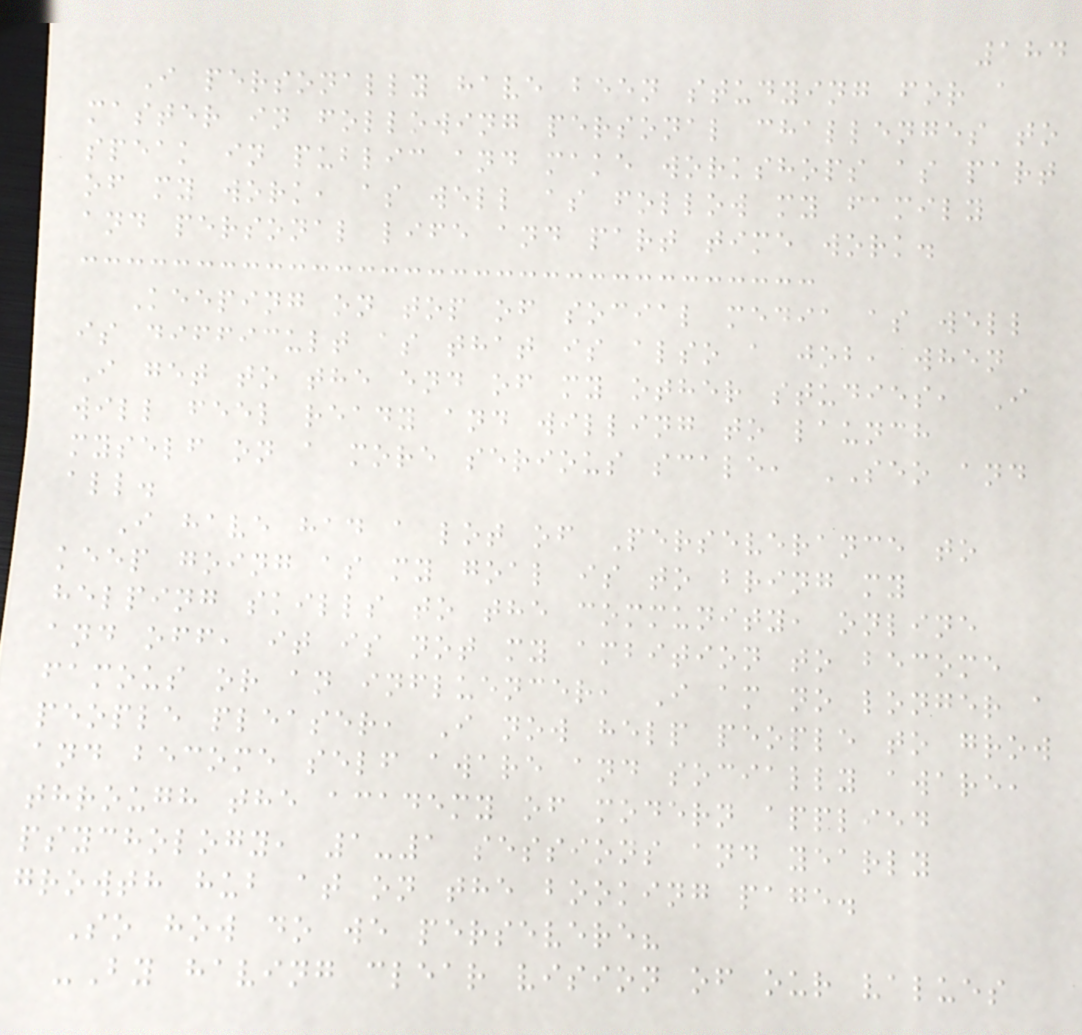184
I personally have been studying for a
master in following personal challenges to
speak in public and make workshops as part
of my work, as well as follow my family
and personal life and part time work.
Keeping on top of social media as well
is difficult as that is also a job, when
I get to the end of my other studies, I
will feel ready and willing to launch
myself on a more serious scale, SEO and
all.
I have had a lot of Perseverance to
keep going as my goal is to bring my
helping skills to the community, online
and off, it is not my ambition to become
famous or an influencer, I am no longer a
people pleaser, I now help people to grow
and become self aware and socially aware,
through the academy of modern applied
psychology, 1-1 sessions and yearly
growth hub at on the booking page.
So how do we persevere?
-By having clear vision of our values
